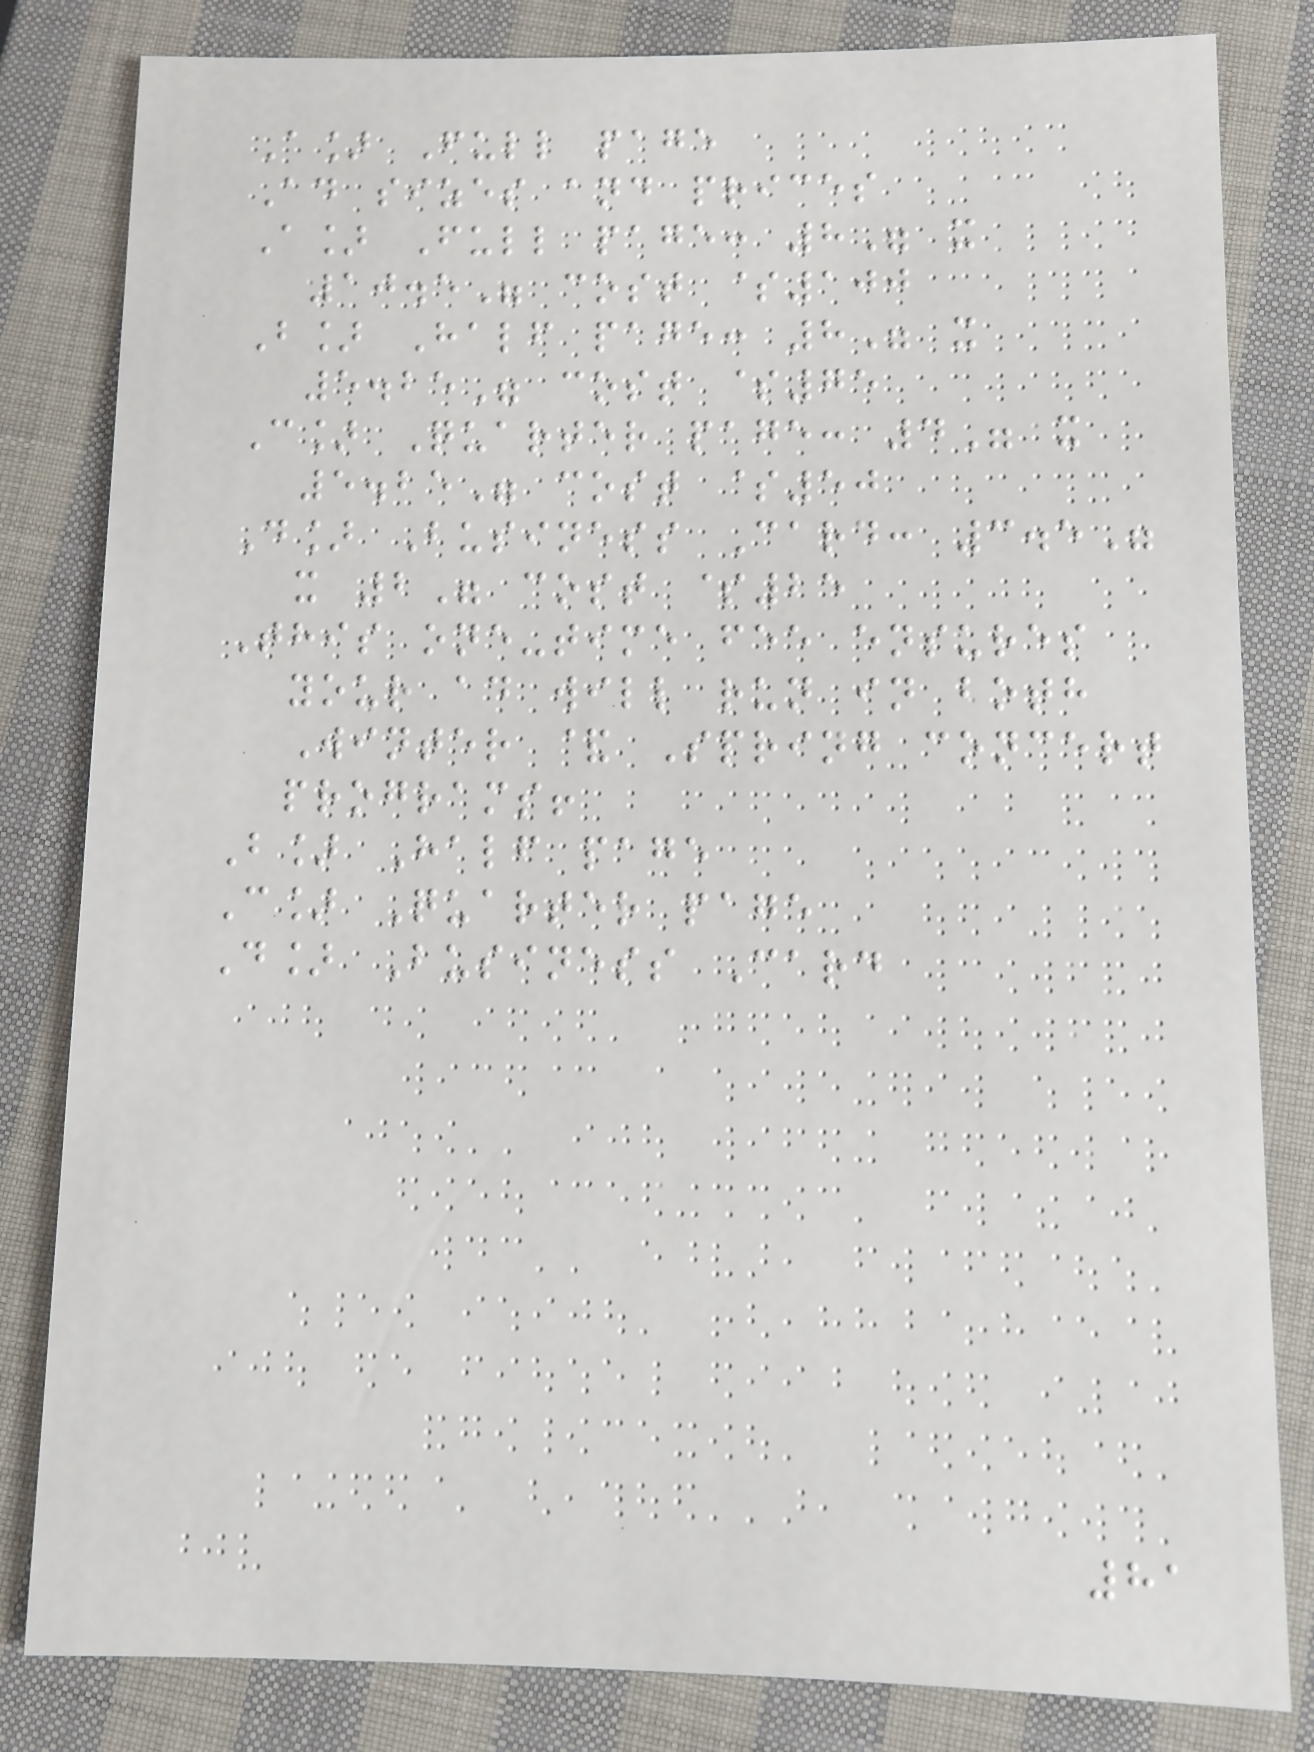A] Full page
Ad sizes and prices
A] Full page: 8" x
10.5" cost $100
B] Half page: 8" x
5.25" cost $75
C] Quarter page: 4" x
5.25" cost $50
D] Business Card: 3.5"
x 2" cost $25
This one-time fee ensures
your ad will run in both
Winter & Spring concert
programs!
B] Half page
C] Quarter page
D] Business Card
81
